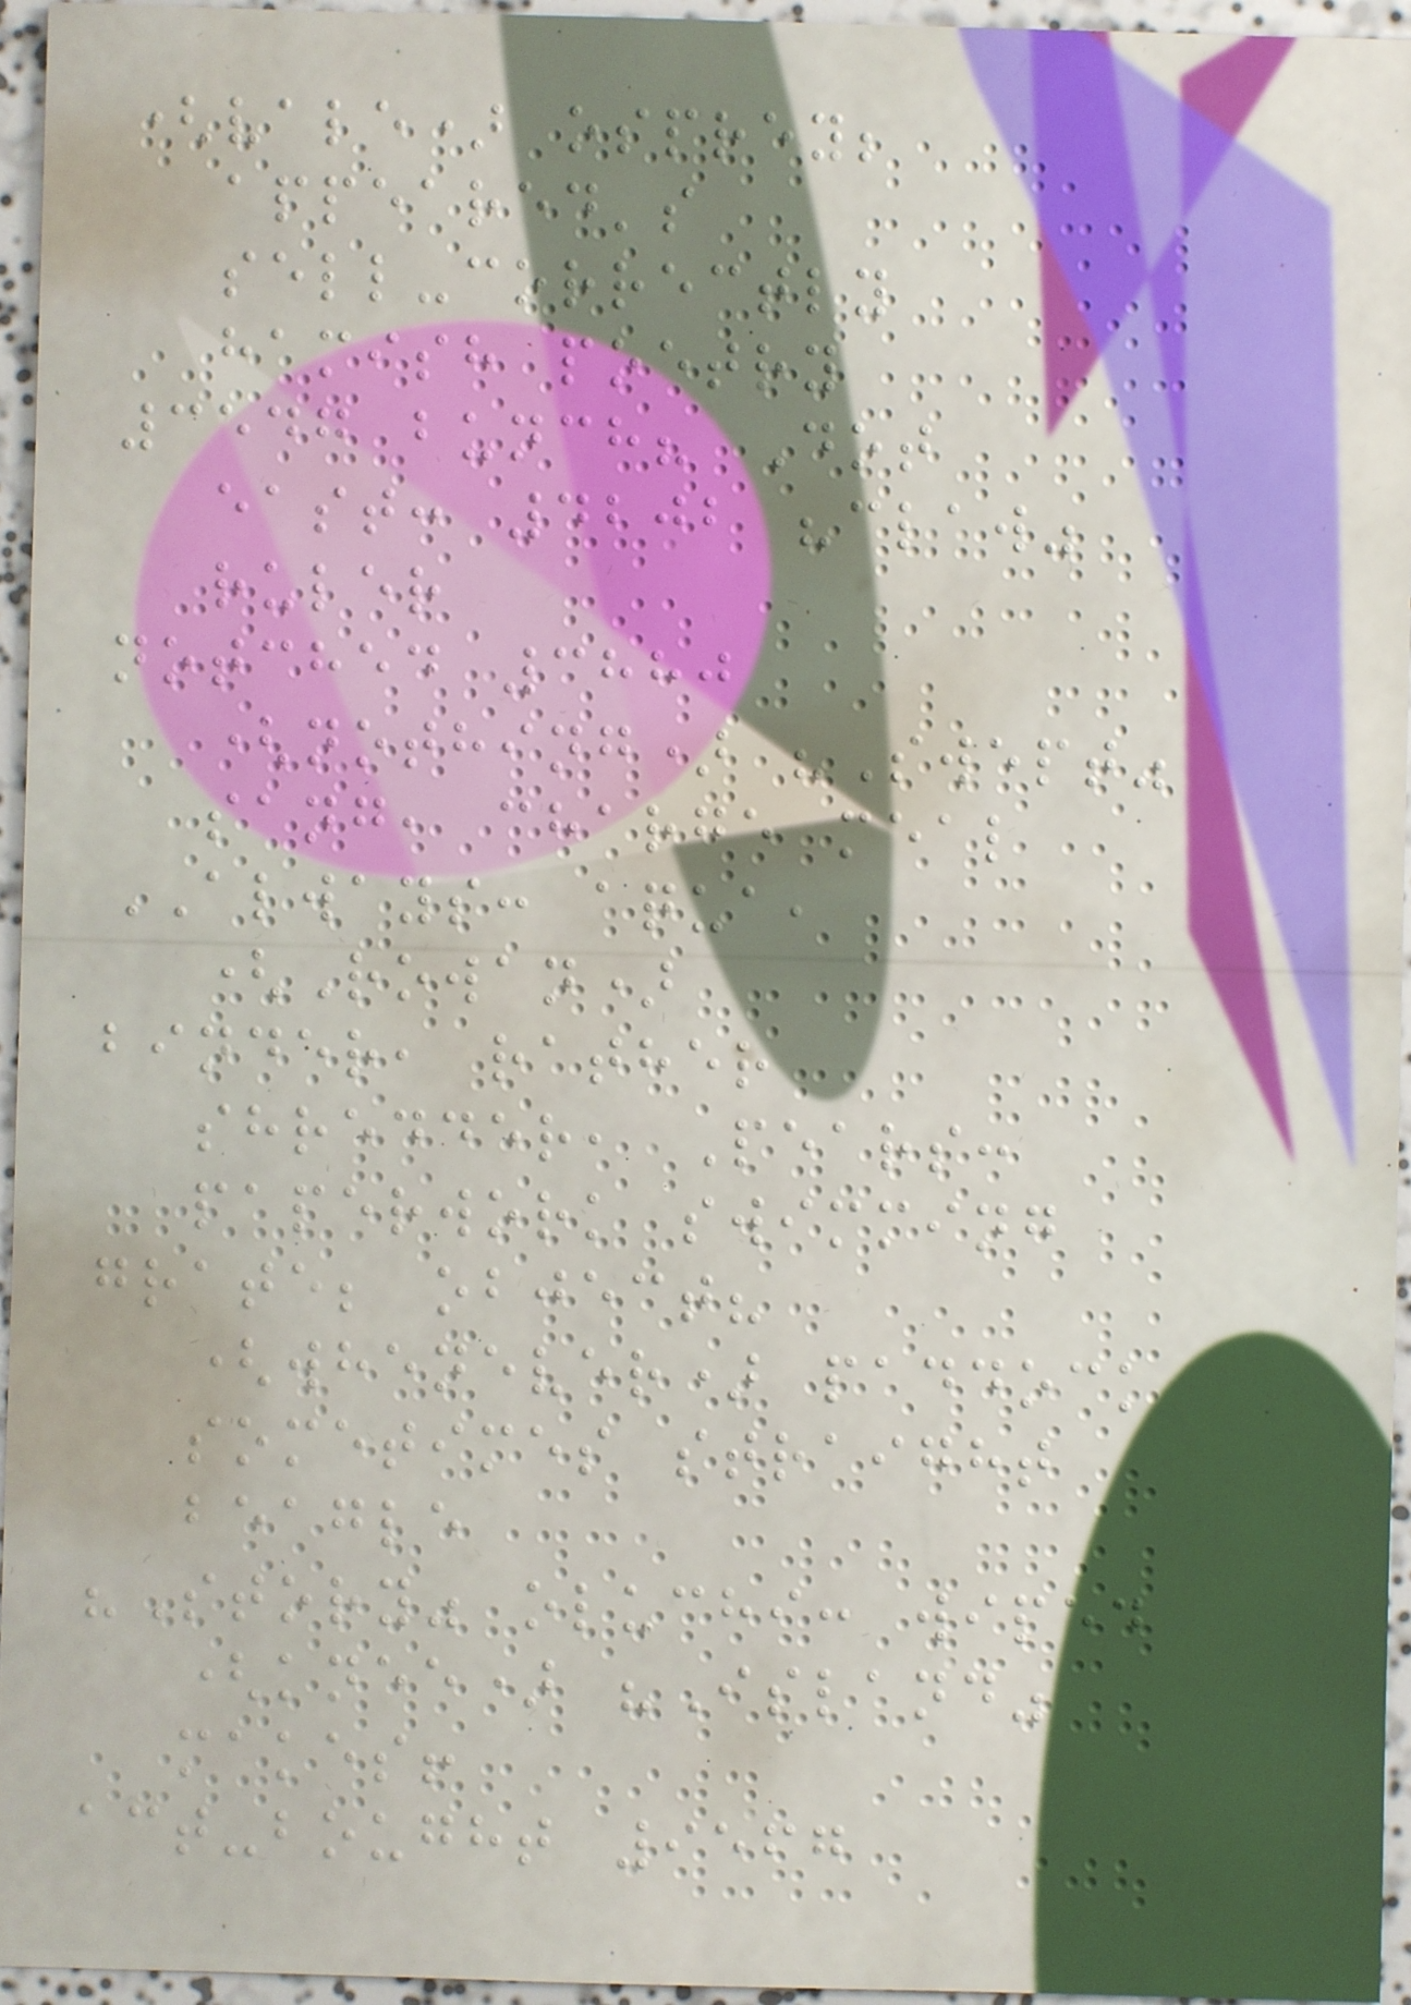(vale) osprey;
appeared's
sell-correctly
hamish poetry
3547 bunch? Dot
east: 4202 "claw"
ruler
notched 3880
(nothing) "Swept"
sang, charge meal
ALWAYS: aqua,
(Rowan)
binder, rather
shredder, Pears:
paperwork swimming
grate; object?
(whenever) paddock
sometimes straight
beagle
"Story" oluchi: wiped
(knee) "Island"
makes!
act-bought 9567
